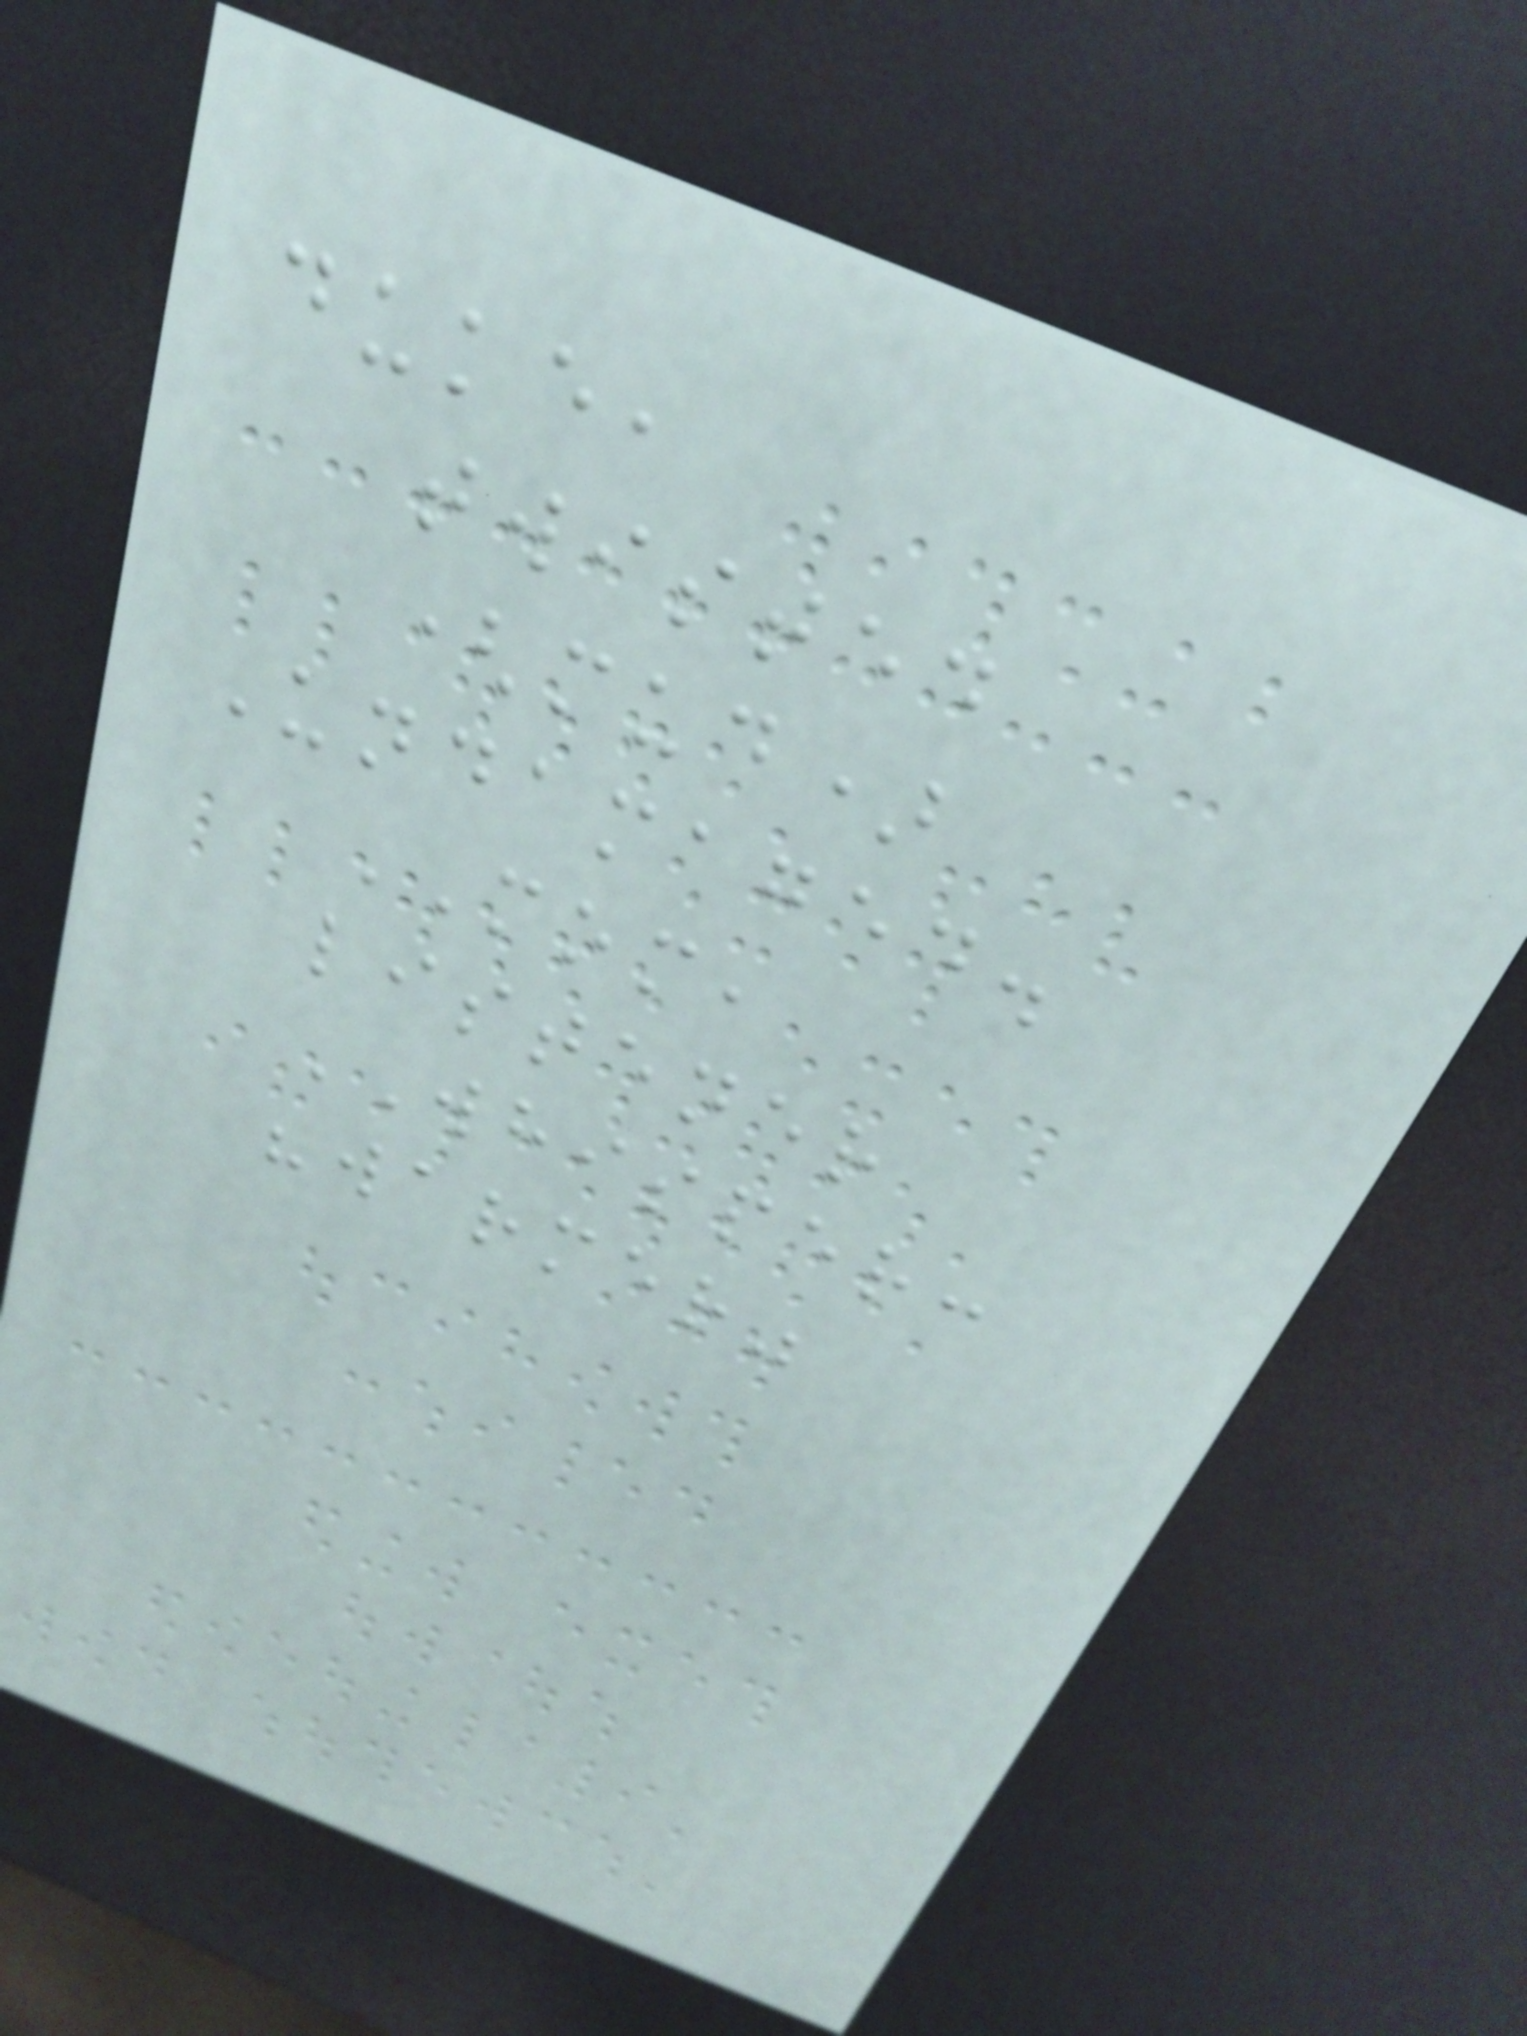duke,
twisted
(mud)
Undamaged.
MOM,
listener
WHISPER:
"warmer"
